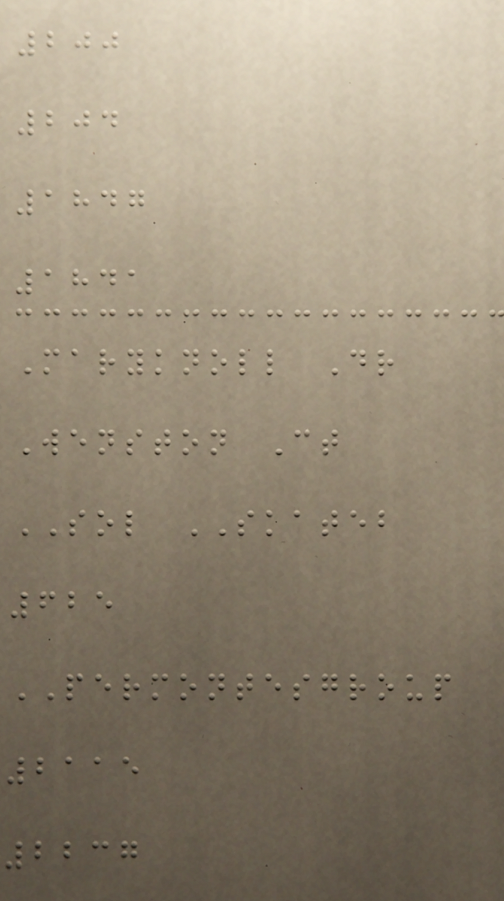200
204
1847
1841
Maryknoll Dr
Wenston Ct
SOL SKATEB
625
PERMONTESGROUP
2115
2237
